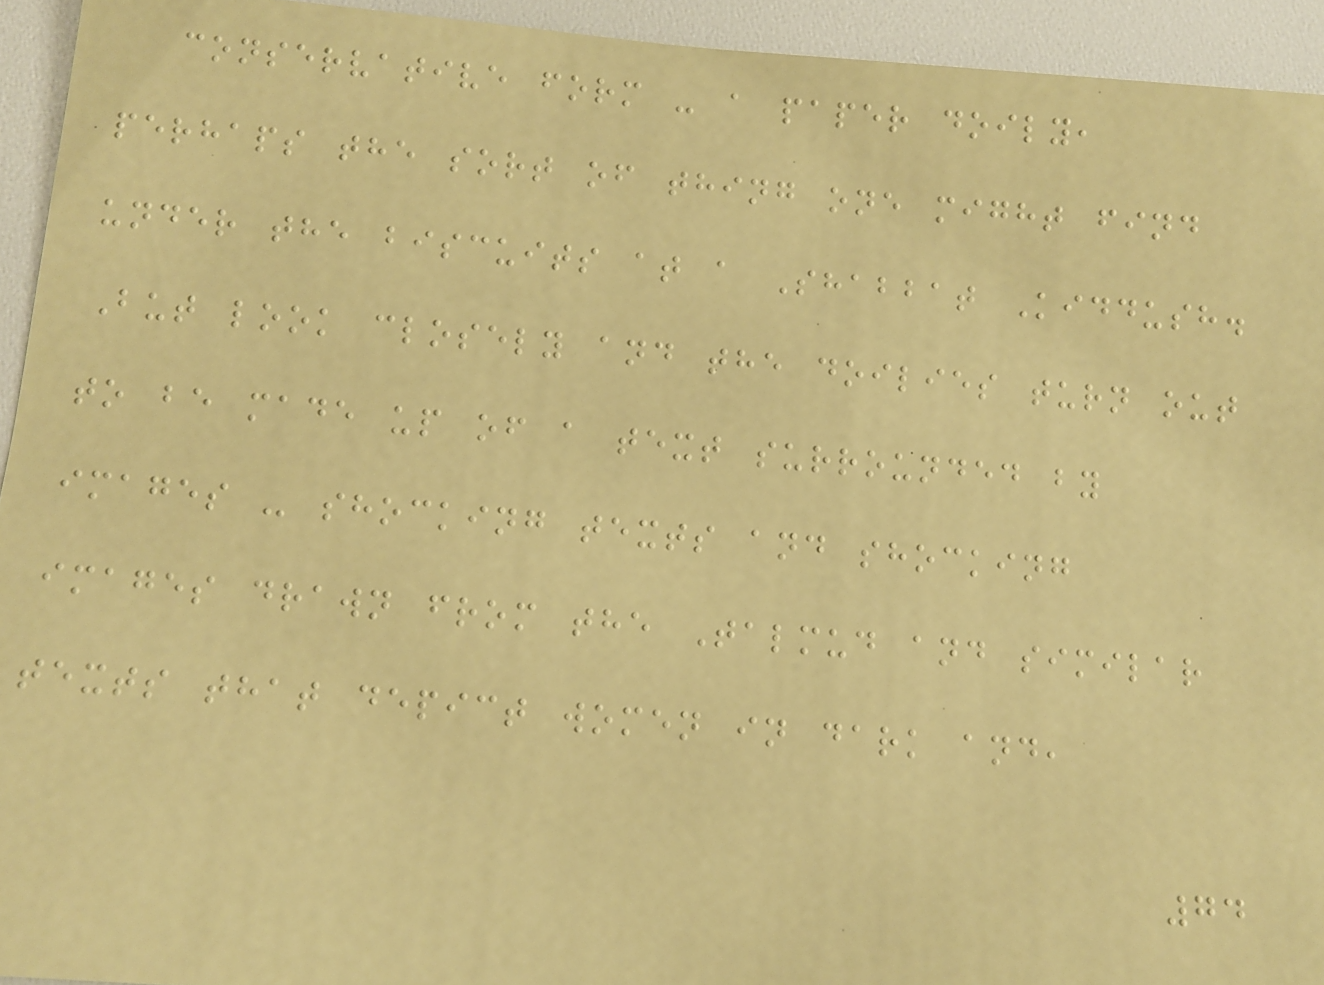conservative form - a paper doily,
perhaps the sort of thing one might find
under the biscuits at a Shabbat Kiddush.
But look closely and the doilies turn out
to be made up of a text surrounded by
images - shocking texts and shocking
images drawn from the Talmud and similar
texts that depict women in dark and,
74
